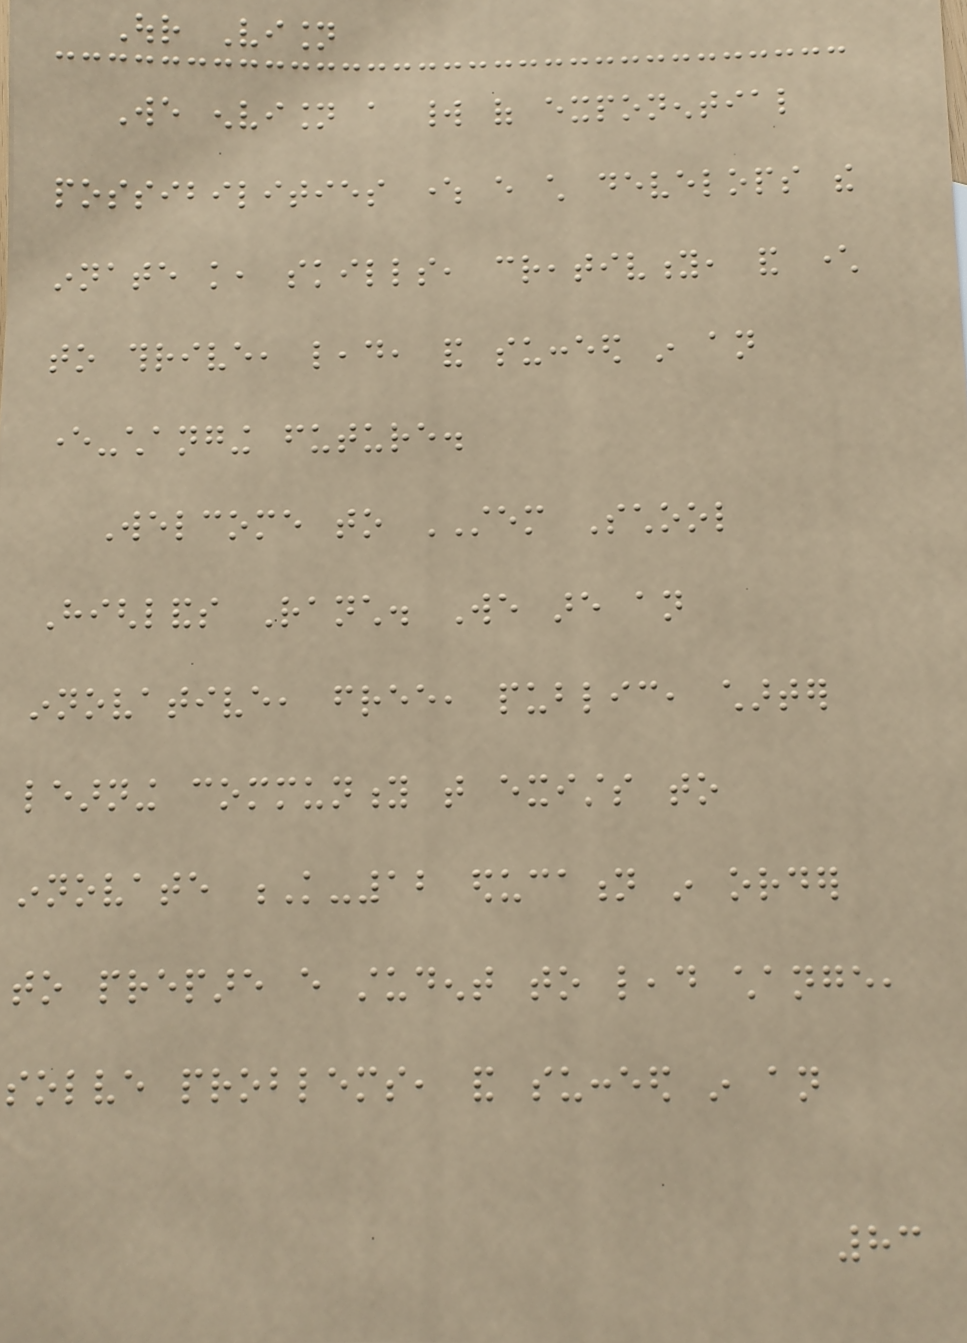Our Vision
We envision a world of exponential
possibilities where every child develops the
innate knowledge, skills, creativity, and character
to thrive, lead, and succeed in an
ever-changing future.
Welcome to STEM School
Highlands Ranch. We are an
innovative, free, public, charter
learning community that exists to
innovate K-12 education in order
to prepare every student to lead change,
solve problems, and succeed in an
83
